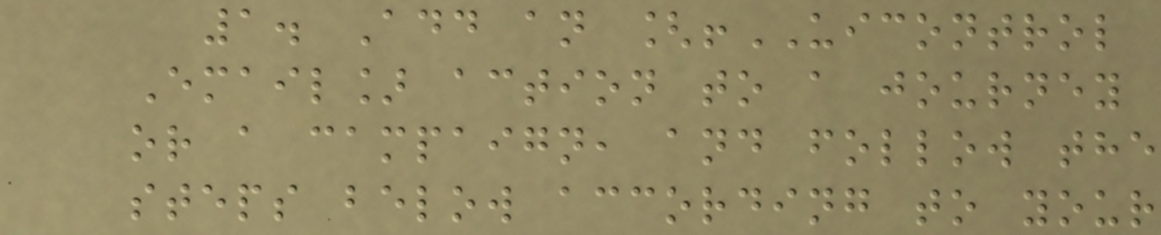1. Add an [!UICONTROL
Email] action to a journey
or a campaign, and follow the
steps below according to your
